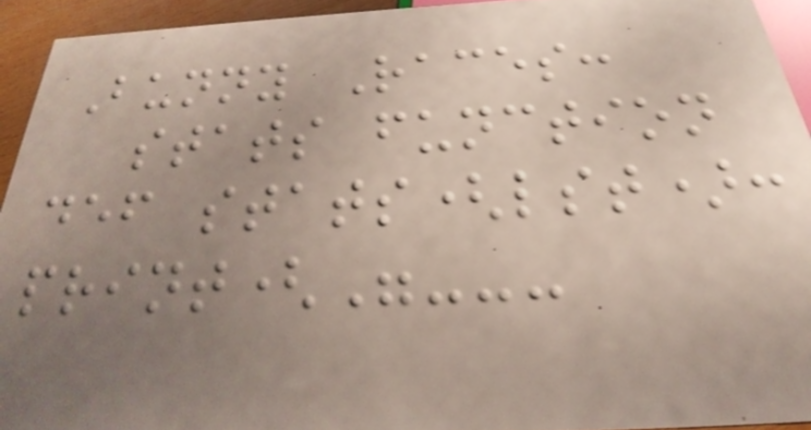Bunny Races:
stats function
def stats(lst):
print("---
